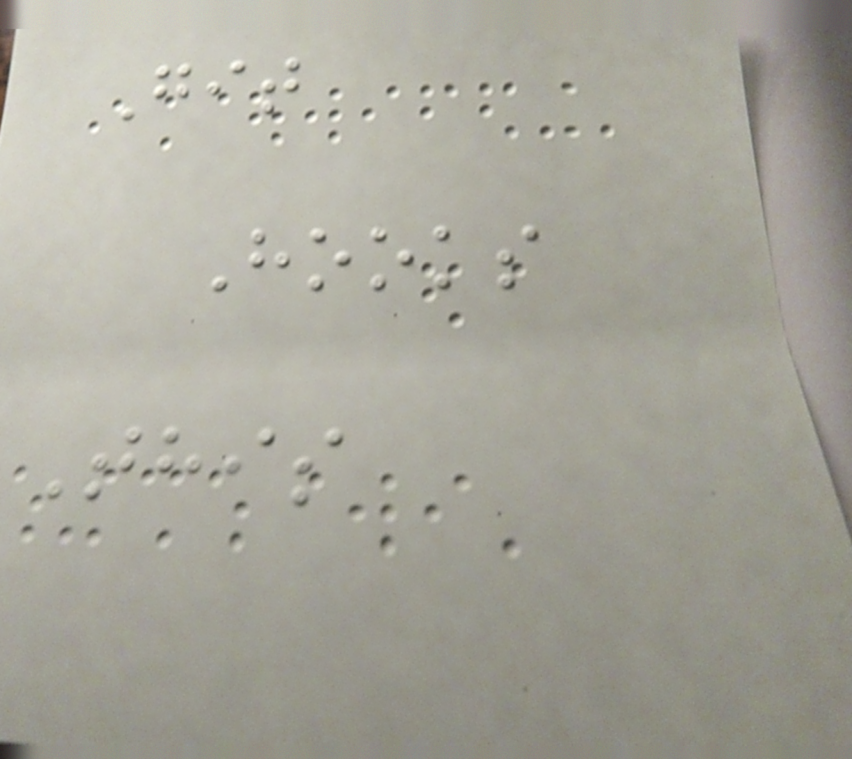Git
Hooks
This
